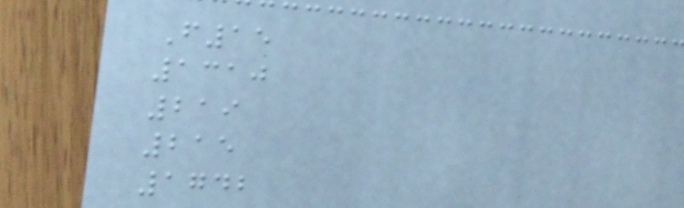F15
1310
219
215
1742
